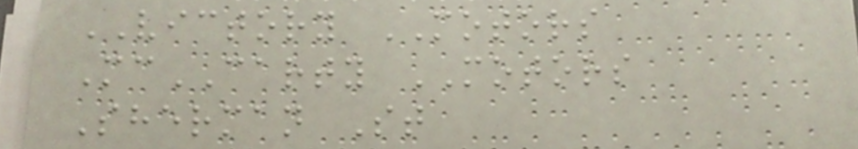VICTORY MOTORS
McCARTY MOTORS
Sherman St
